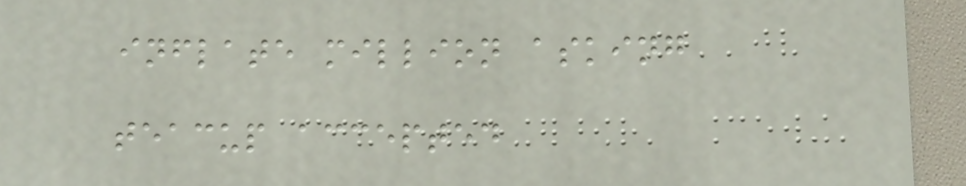inflate million asking
teacup accepted
